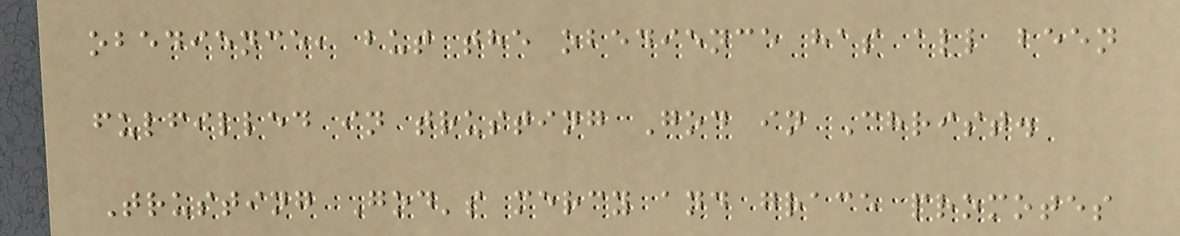obedience, but the obedience has all been
fulfilled in trusting God in Christ.
Trusting God's mercy and grace promotes
